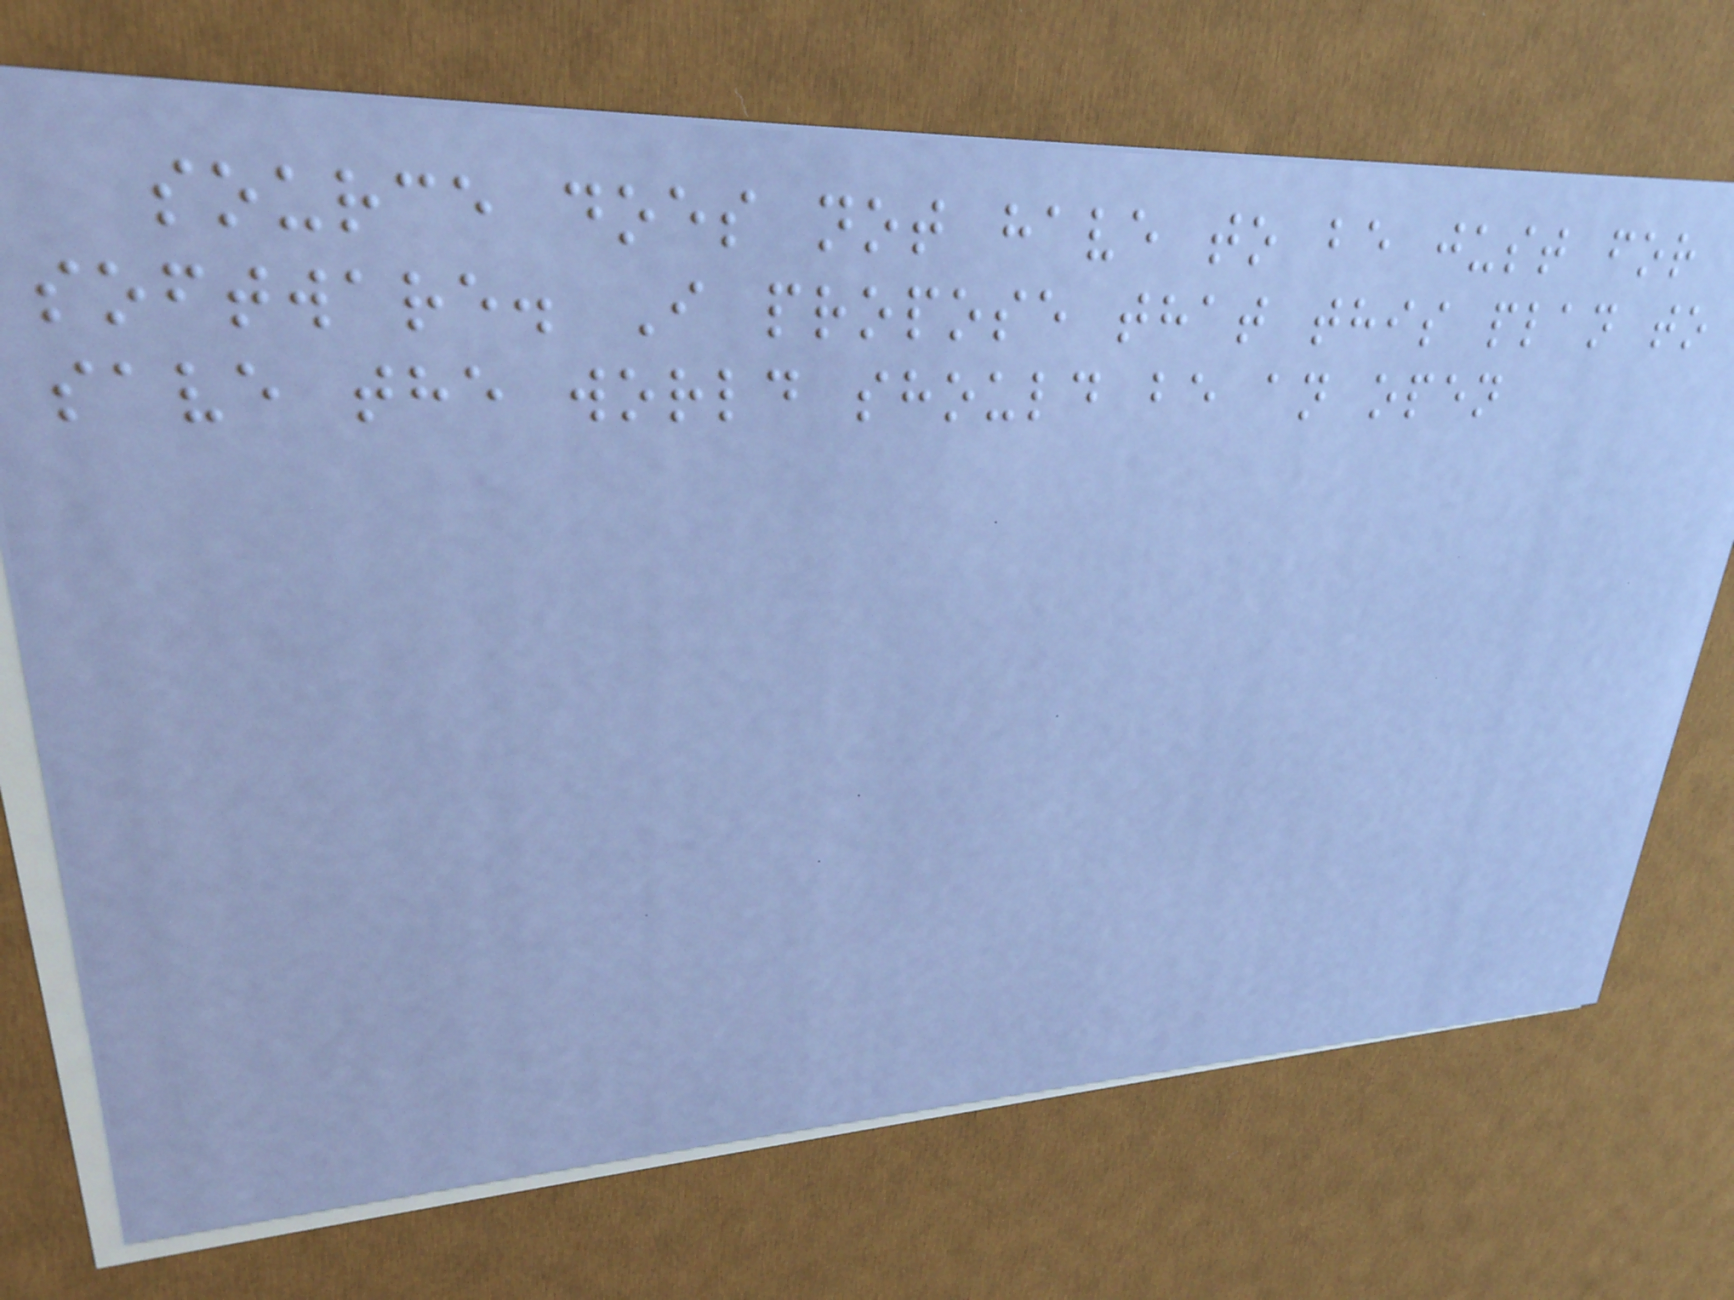source does not have to be just for
software. I propose that this plan to
save the world should be an open
